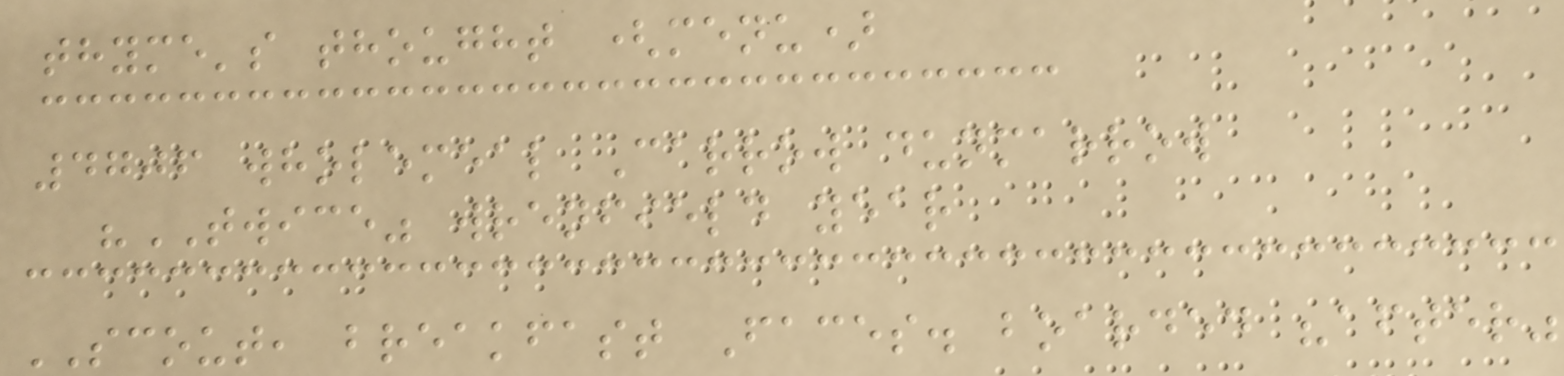thyme's thought (menu)
4706 wholemeal Carrow dunmarrow
"TWICE" wrenfield year
SCOUT, breakfast Faces. boarded "after"
